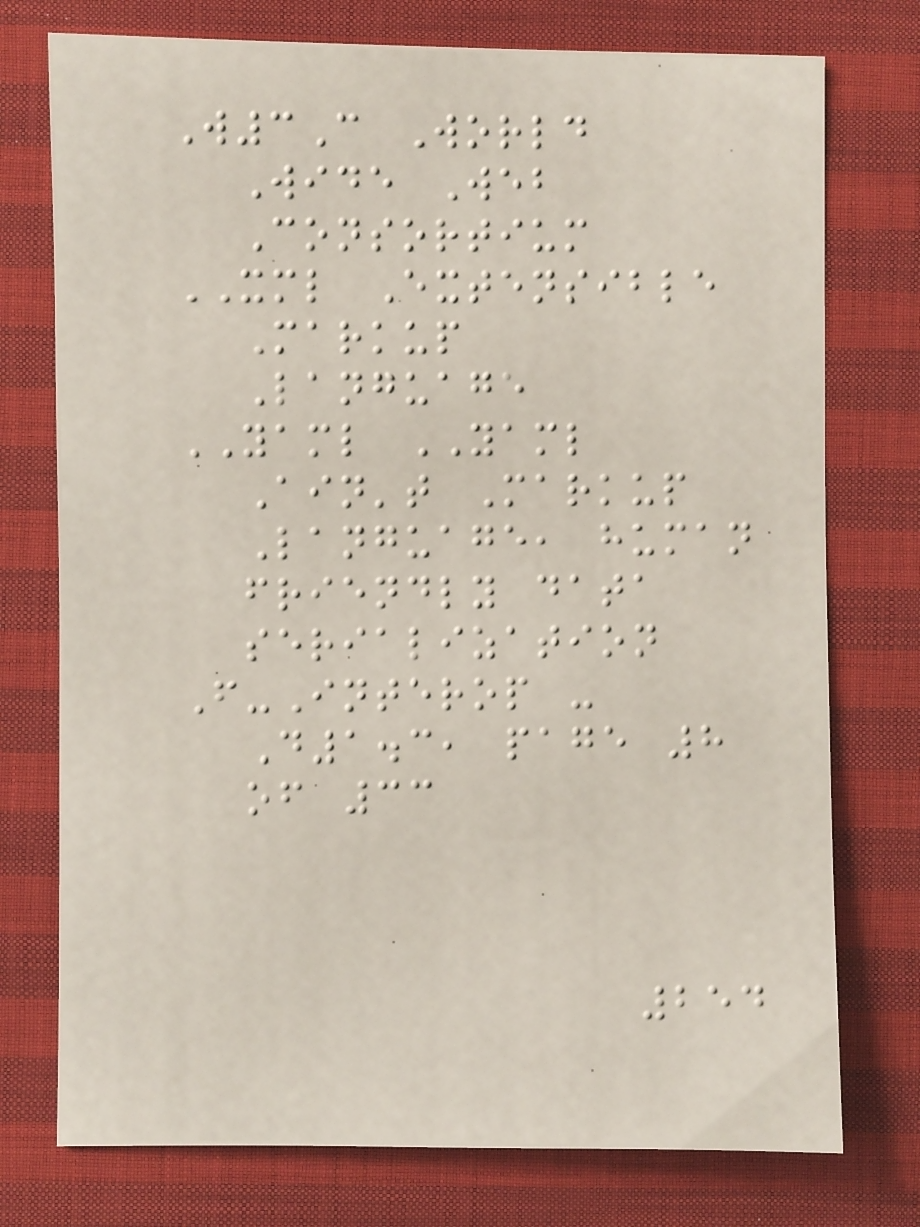W3C World
Wide Web
Consortium
XML Extensible
Markup
Language
YAML YAML
Ain't Markup
Language, human
friendly data
serialization
F-Interop -
D1.3, page 8
of 33
254
